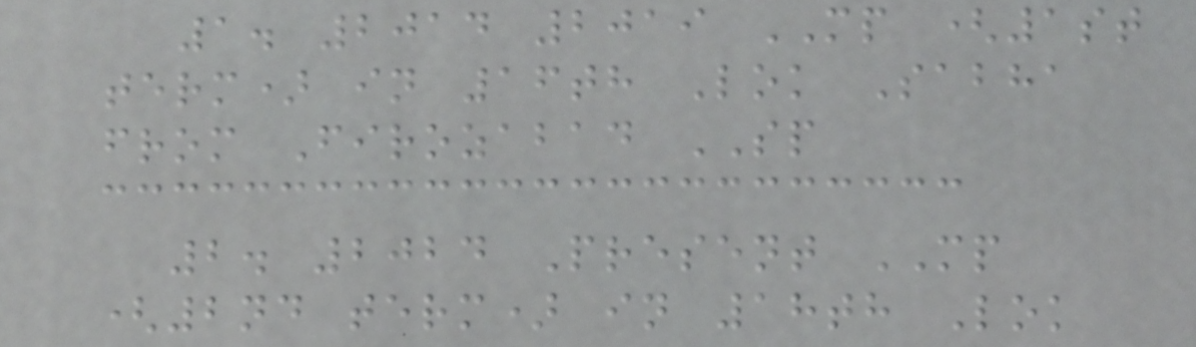1. 2014 2019 MP (1st
term) in 16th Lok Sabha
from Firozabad SP
2. 2024 Present MP
(2nd term) in 18th Lok
